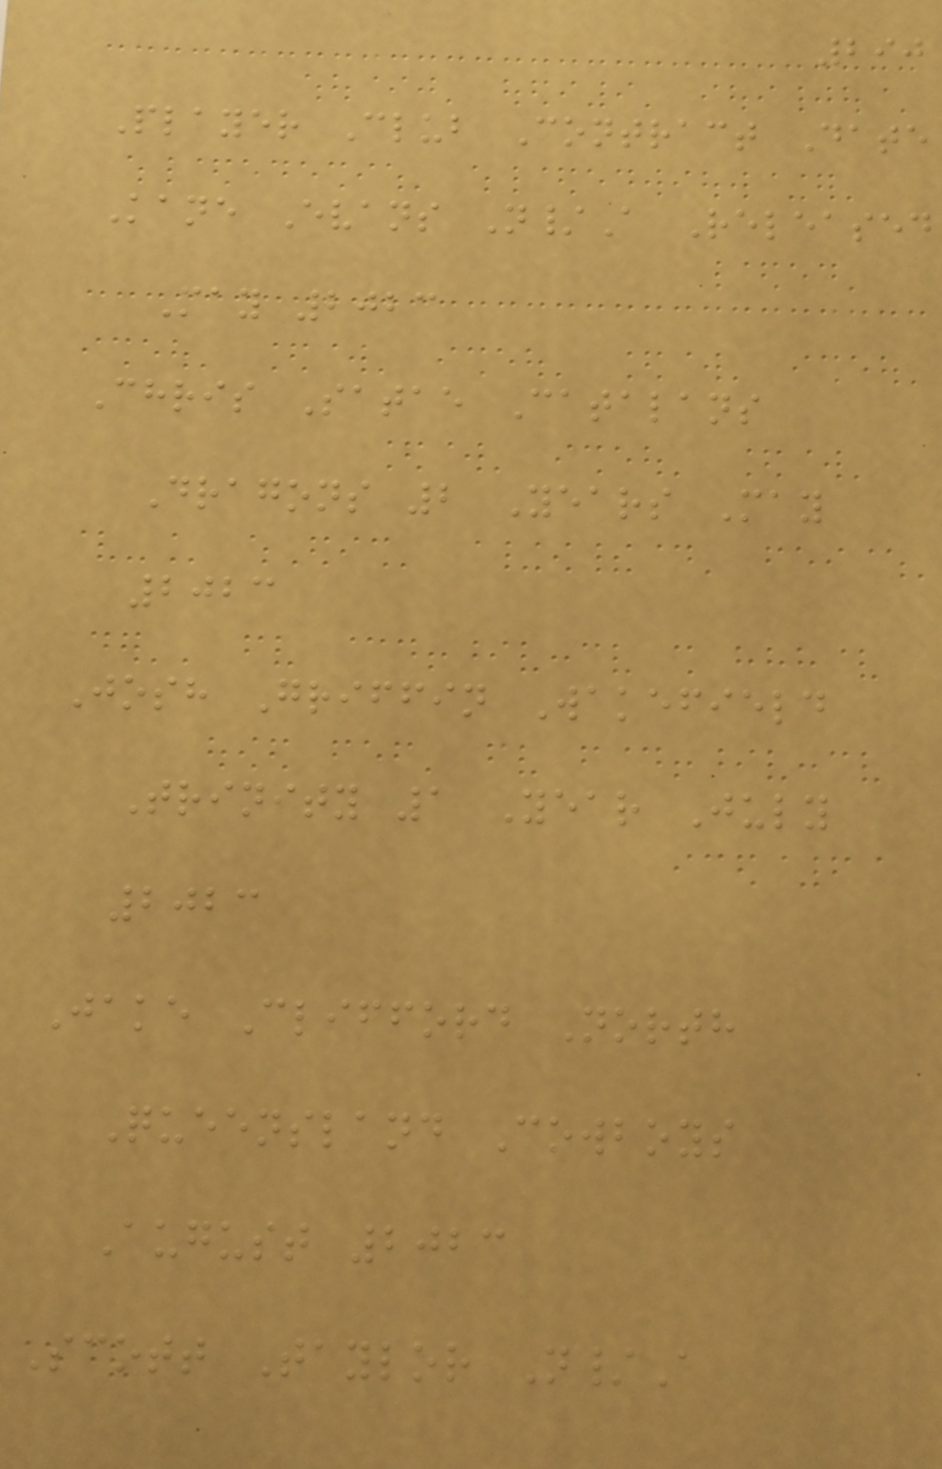290
Player Club Contract Date
Kane Evans N/A Released
May 2023
Chris Satae Catalans
Dragons 2 Years May
2023
Josh Griffin Wakefield
Trinity 1 Year July
2023
Jake Clifford North
Queensland Cowboys
August 2023
Scott Taylor N/A
